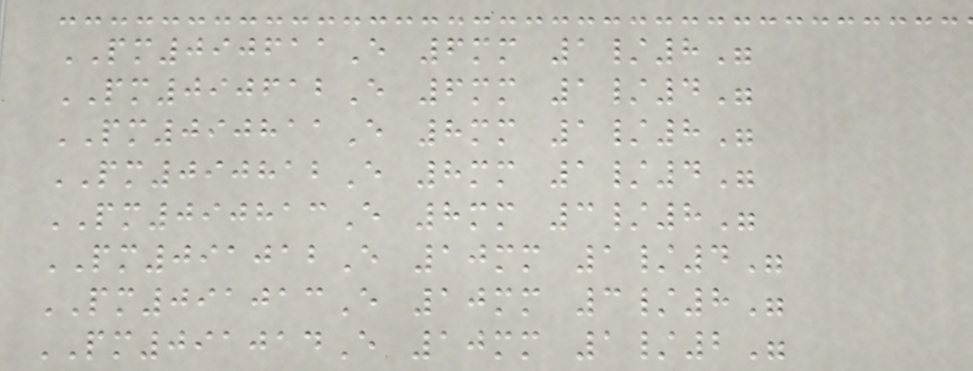PM090611E 6mm 1/8"
PM090612E 6mm 1/4"
PM090811E 8mm 1/8"
PM090812E 8mm 1/4"
PM090813E 8mm 3/8"
PM091012E 10mm 1/4"
PM091013E 10mm 3/8"
PM091014E 10mm 1/2"
